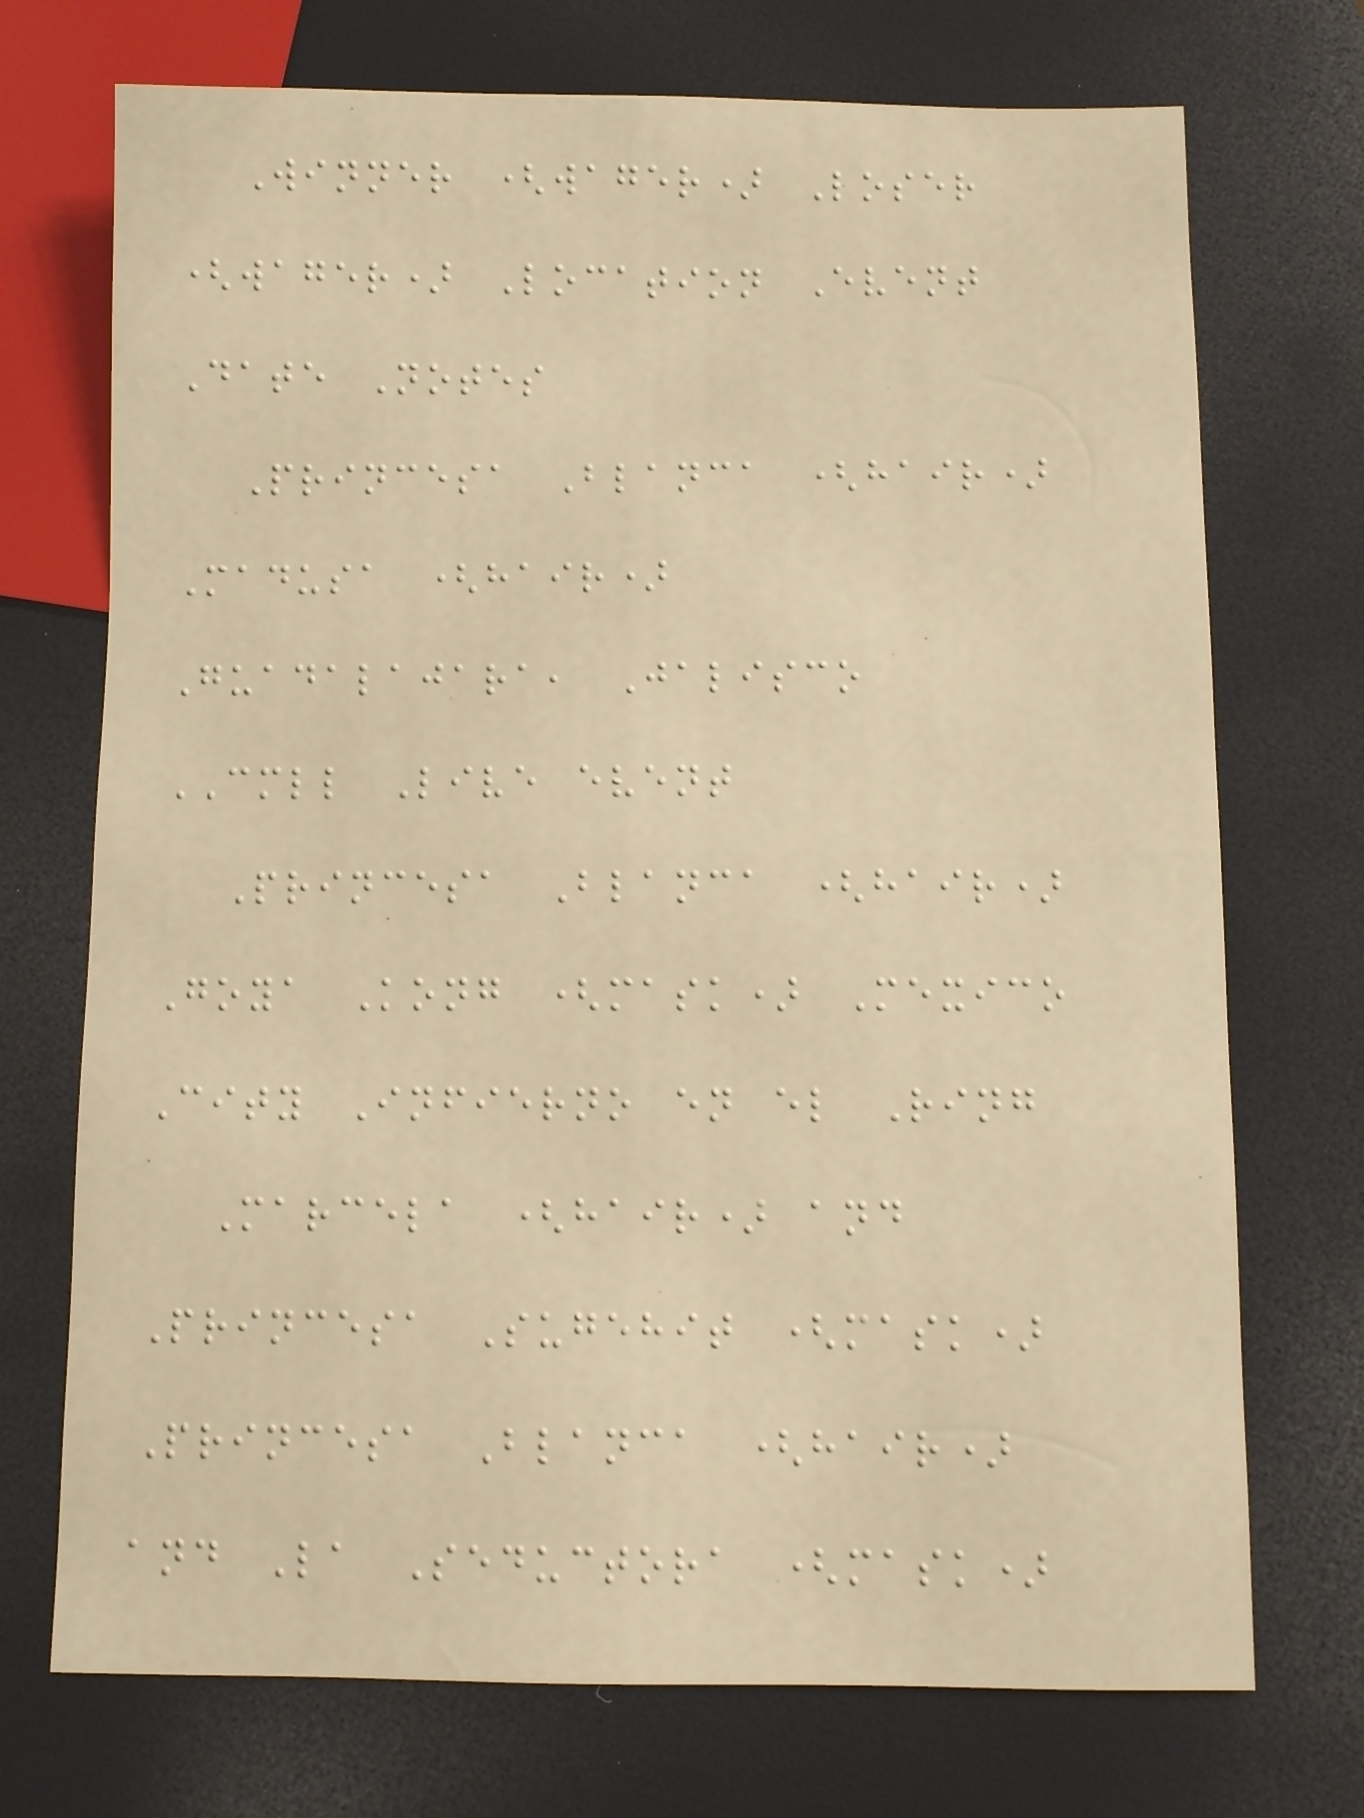Winner (wager) Loser
(wager) Location Event
Date Notes
Princesa Blanca (hair)
Madusa (hair)
Guadalajara, Jalisco
CMLL Live event
Princesa Blanca (hair)
Goya Kong (mask) Mexico
City Infierno en el Ring
Marcela (hair) and
Princesa Sugehit (mask)
Princesa Blanca (hair)
and La Seductora (mask)
